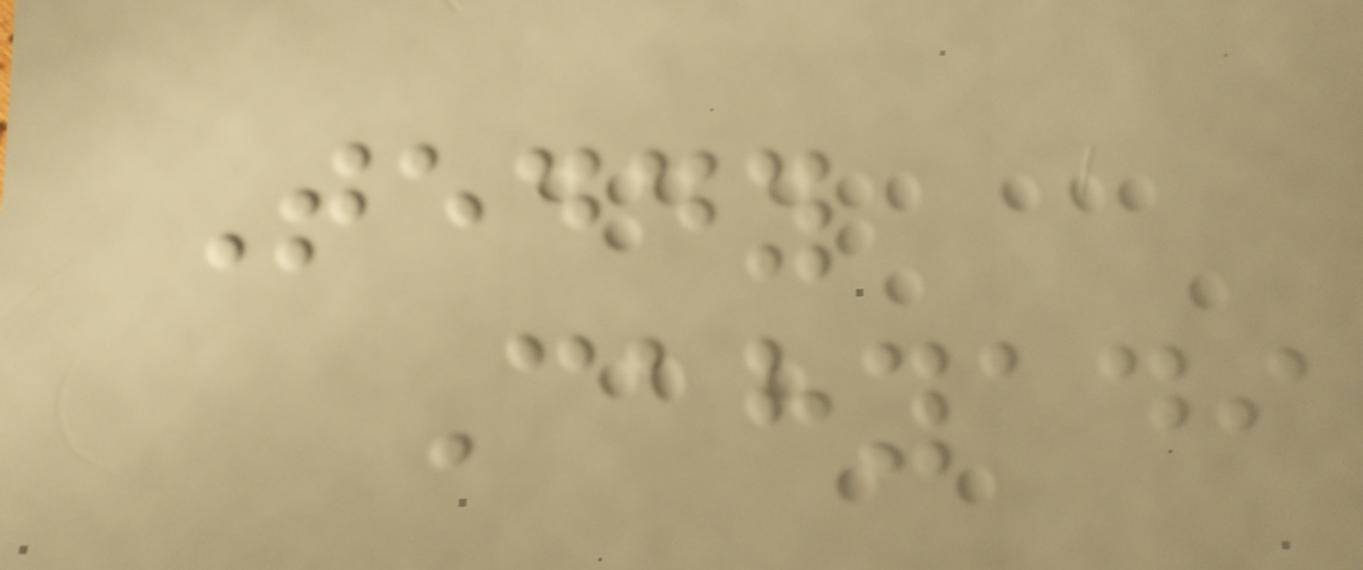Teddy
Cahyadi
